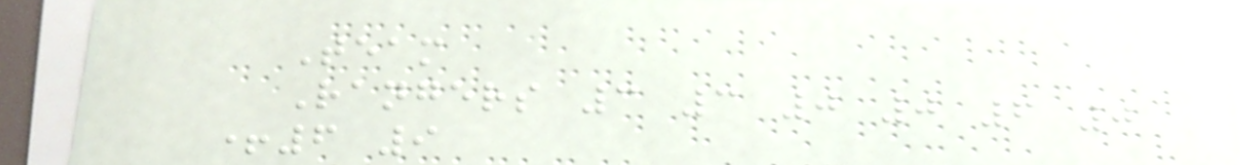Team
Rangers 3 3 0 0 6 0
+6 9
